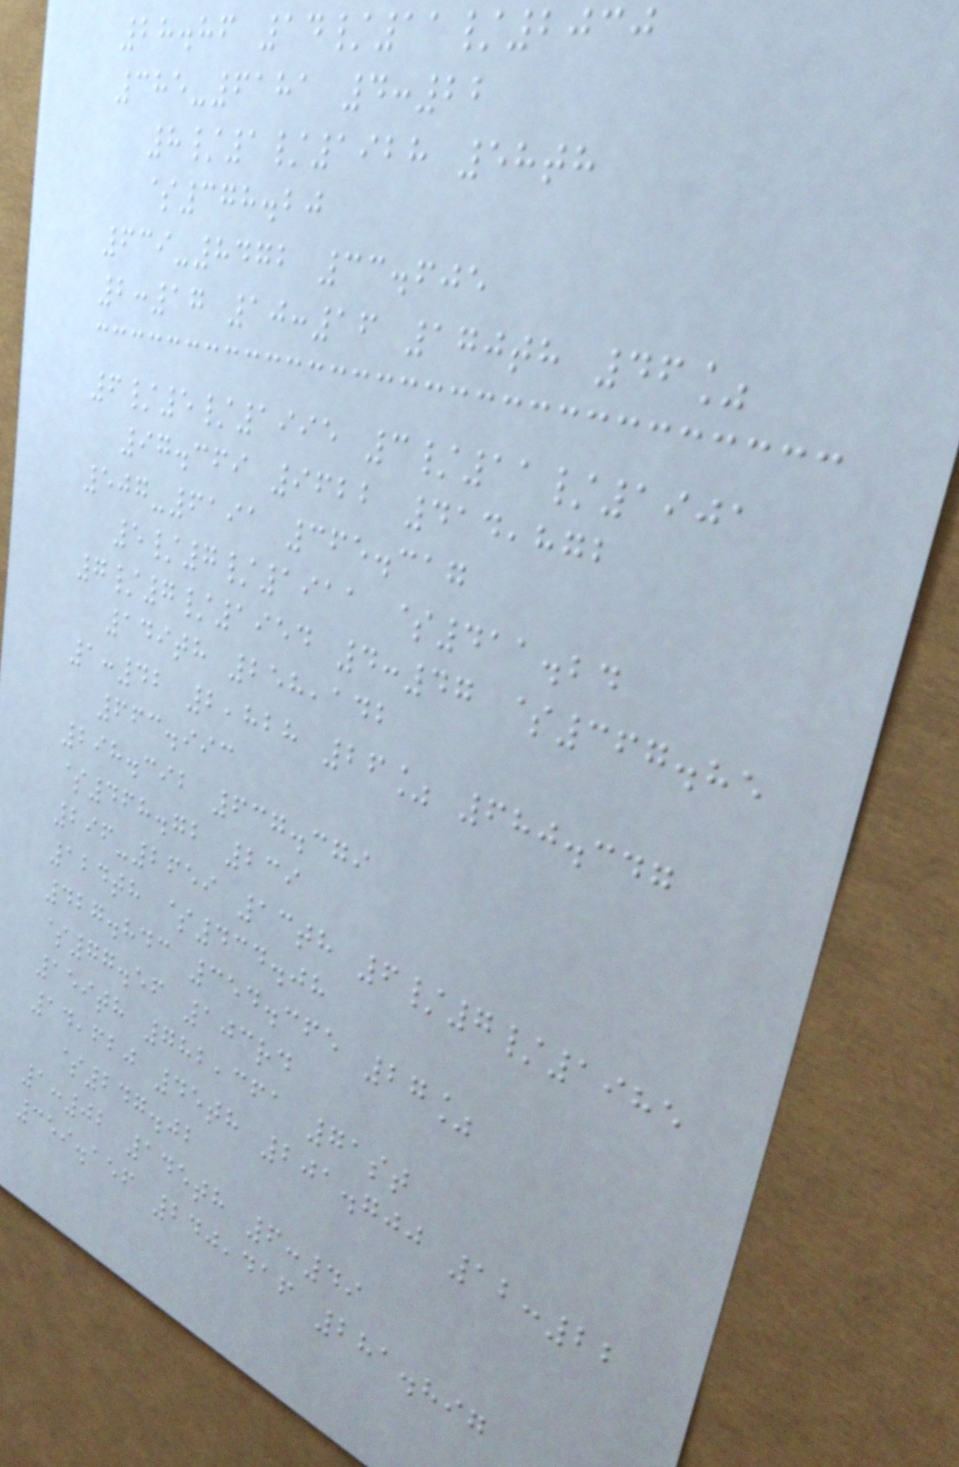28.86 14/11/2030
385-6181 4:22
8/1/1928 58th
$378.20
639-8472 33.605
2:17 10:16 170th 46%
6/5/1995 3/11/1901
97.369 9622 414,872
507-6191 365.317
5/7/1911 $411.24
7/7/1954 4:47 $367.85
149th 258,142
1:42 2,828 26% 680.347
663.993
298.392 637.379
$468.72 239
296-2659 13th 6/7/1985
124th $434.08
427.843 354.365 27%
$77.56 103rd
159th 782,361 71st
14,620 45th 201.700 12:22
$247.02
1:02 145th 6:49
359.156 240,416 281.897
